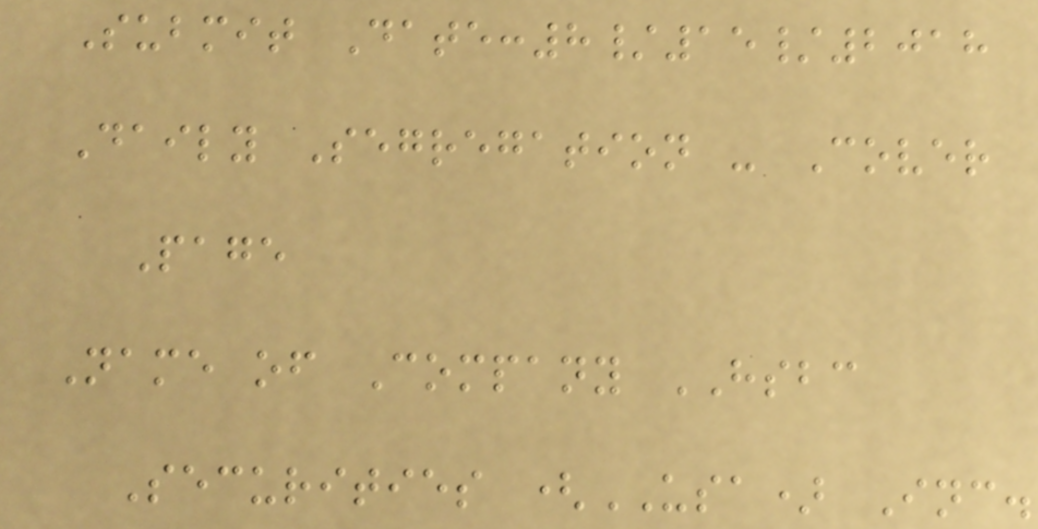Submit Date:8/15/2018
Daily Segregation - Cover
Page
Name of Company HSBC
Securities (USA) Inc.
